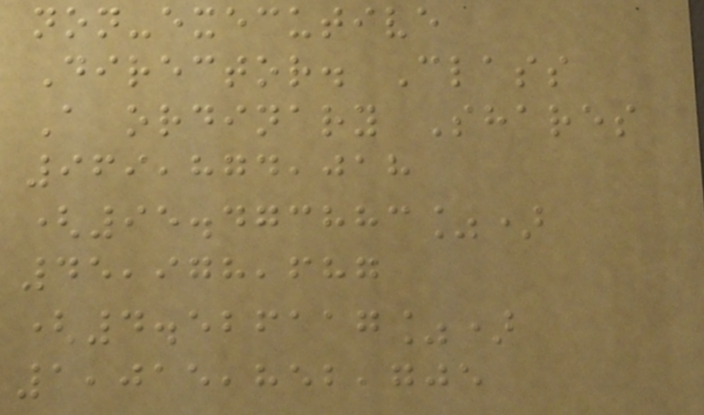non-executive
Director. Class
A ordinary Shares
969,874,018
(95.473883%)
45,978,687
(4.526117%)
1,015,852,705
